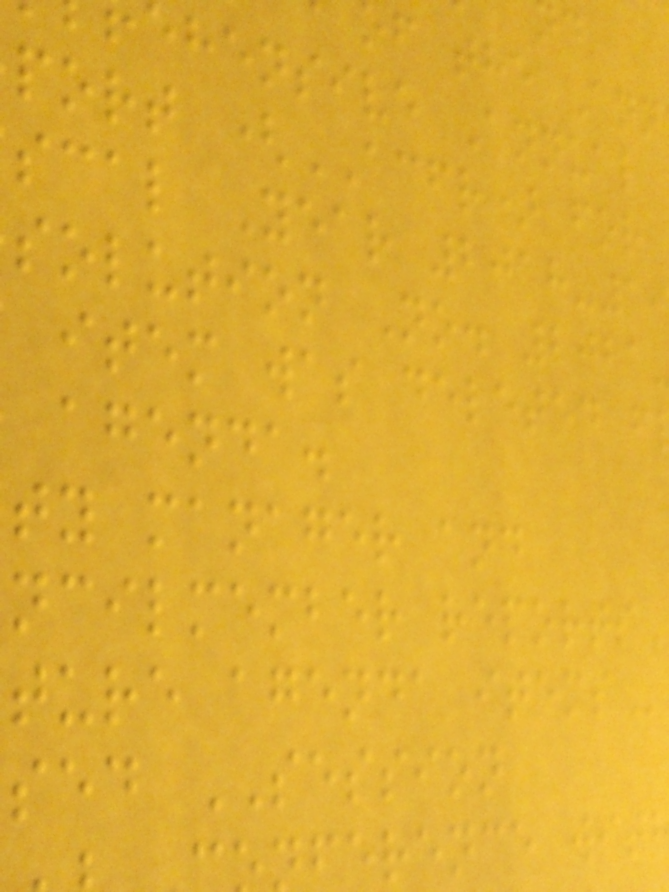of the Ann
ehensive Annual
port (ACFR) for
scal Year 2018-1
solution No. 2021
item was deleted f
agenda.
ty manager and
ncilmember
ture agenda
sed SESSION
ference wit
